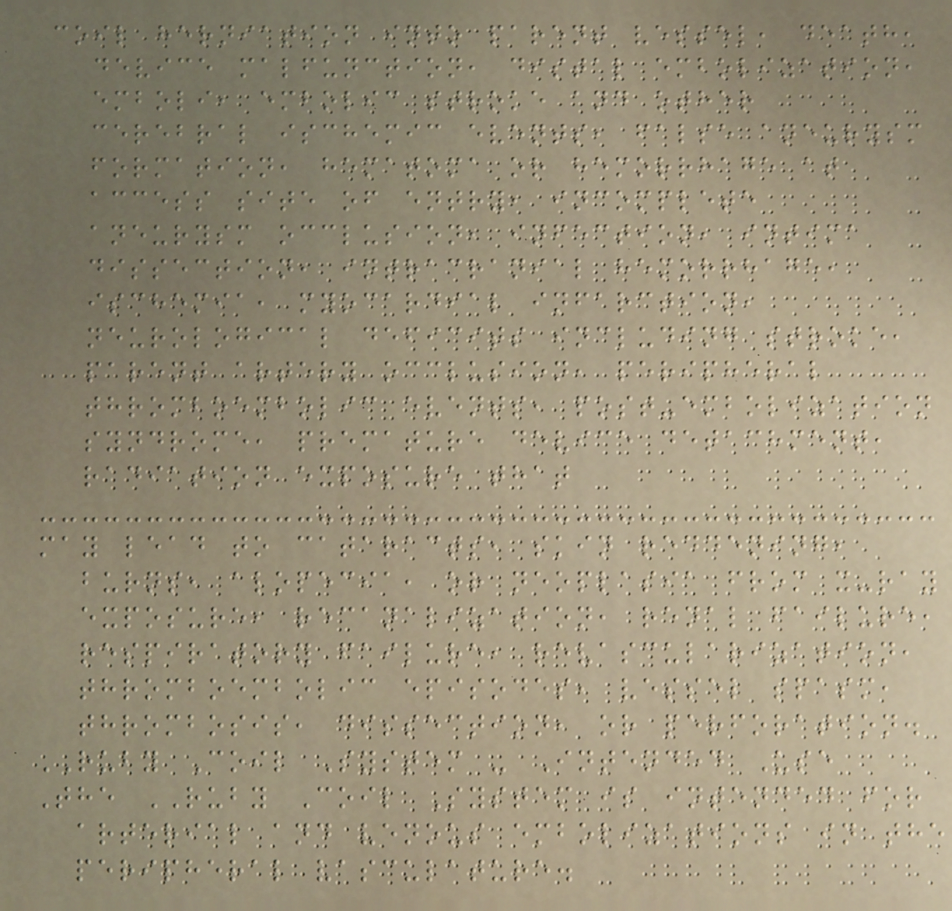coil herniation into parent vessel, death,
device malfunction, distal embolization,
emboli, embolic stroke and other
cerebral ischemic events, false aneurysm
formation, hematoma or hemorrhage at
access site of entry, incomplete
aneurysm occlusion, infection, intima
dissection, intracranial hemorrhage,
ischemia, myocardial infarction,
neurological deficits including stroke,
parent artery occlusion, peripheral
thromboembolic events, post-embolization
syndrome, premature device detachment,
radiation exposure that
may lead to cataracts, skin reddening,
burns, alopecia, or neoplasia from x-ray
exposure, recanalization, renal failure,
respiratory failure, revascularization,
thromboembolic episodes, vessel spasm,
thrombosis, dissection, or perforation.
RUBY Coil System - Intended Use
The RUBY Coil System is intended for
arterial and venous embolizations in the
peripheral vasculature.
